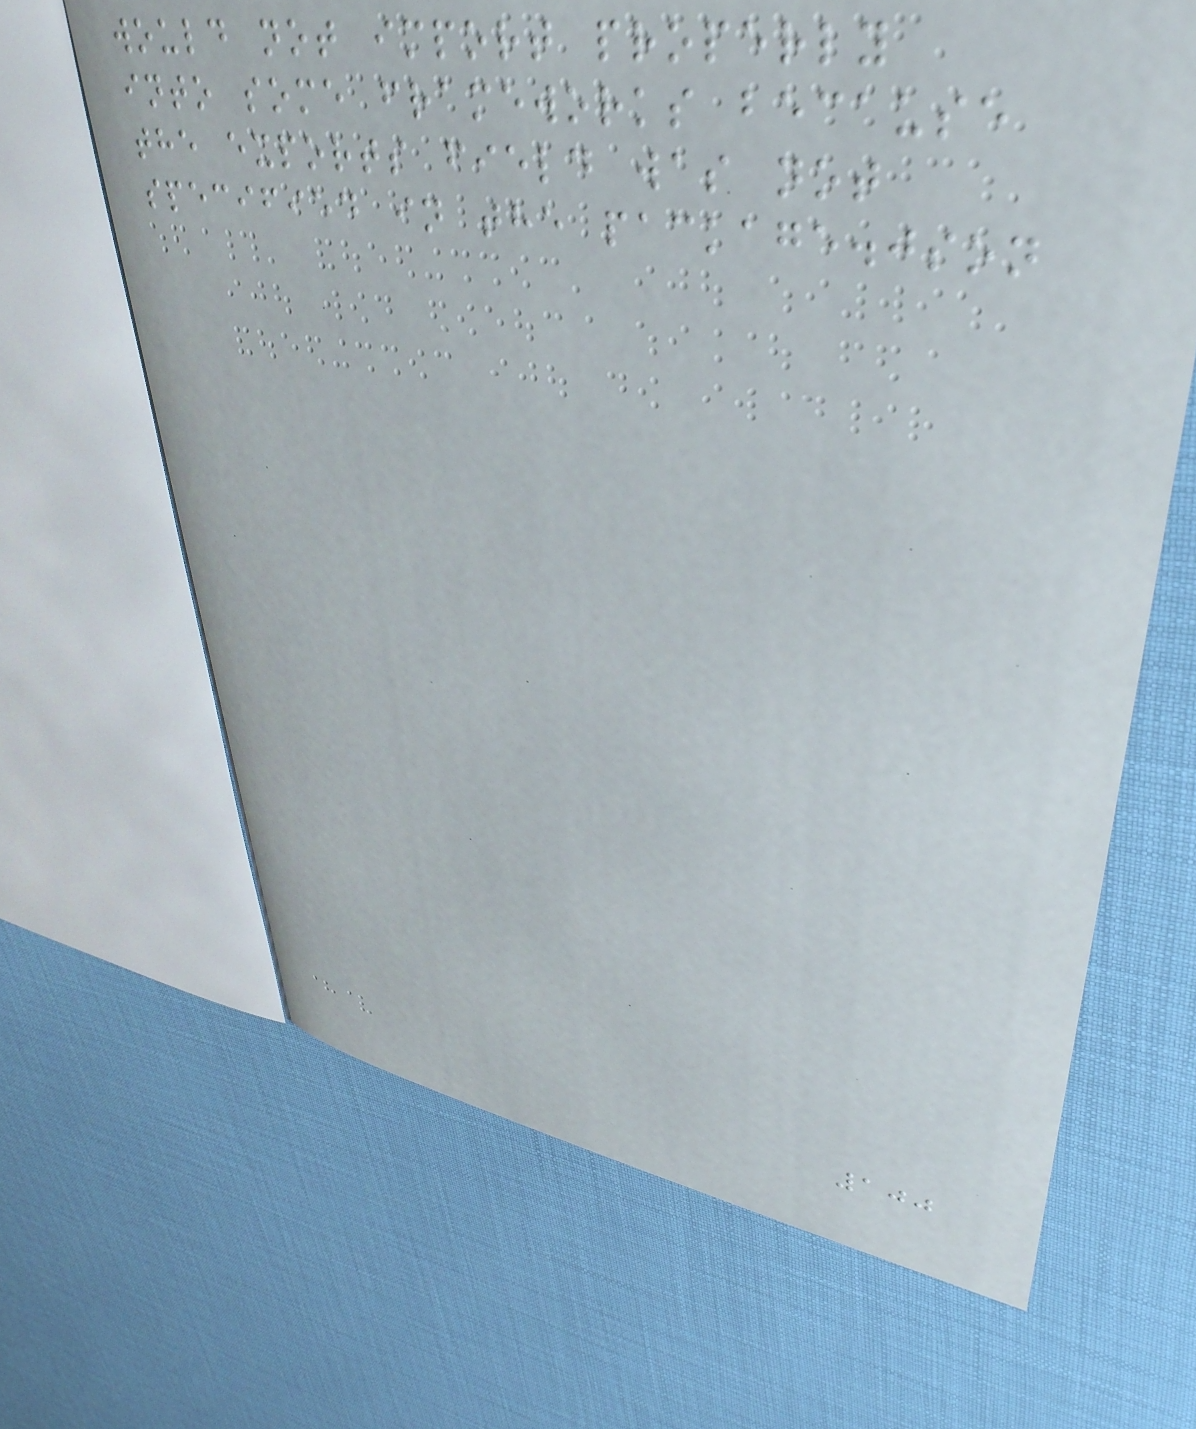would not import properly
into some frameworks because
the exports field was not
specified in the package.json
100
